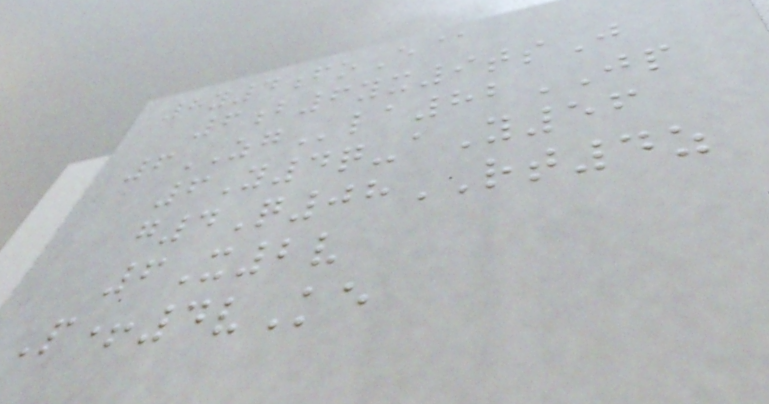8y4foE@
6b6yx9tsJ
6ZGla82JP
6Y4q-aY56
g4Q08RT4z
6X2v
P+4vKe
